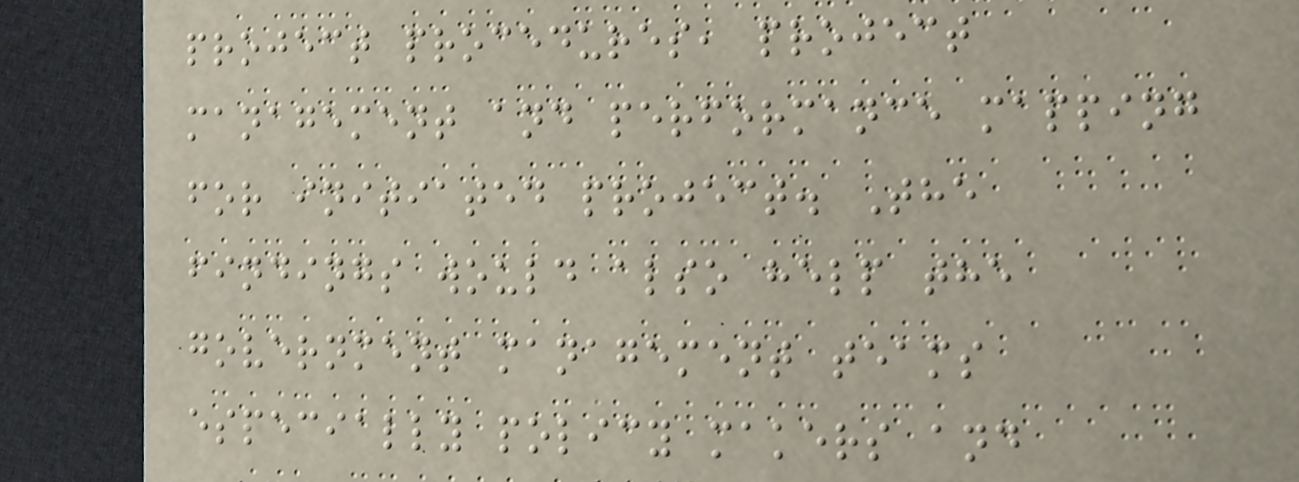project procedures, project
management and performance mapping
for initiated project. The
findings would also help the
government management teams
especially policy makers and
